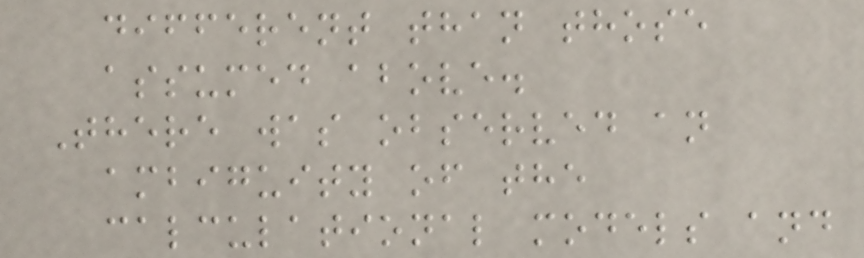different than those
assumed above.
There was observed an
ambiguity of the
calculational models and
